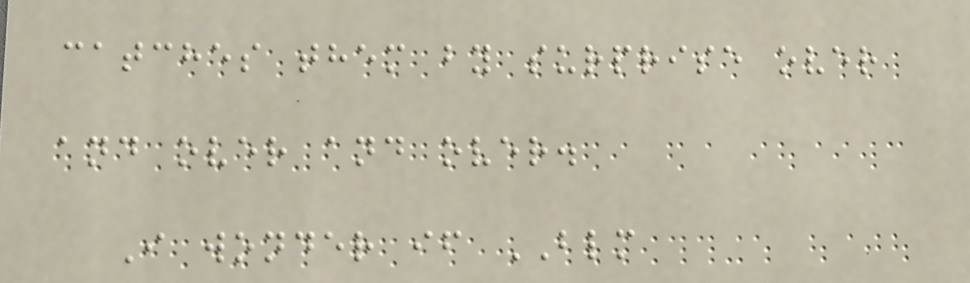catches them by surprise over
and over and over.
I wonder if BLM
